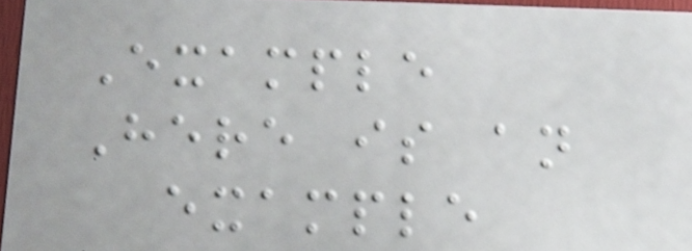Example
Here is an
example
